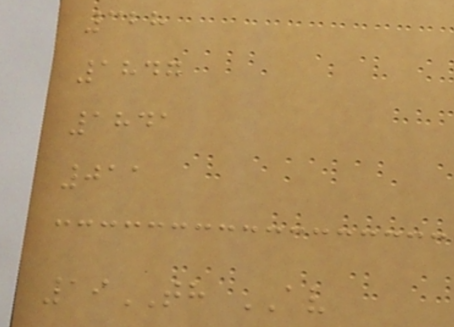328
1847
1841
011
19TH AV
